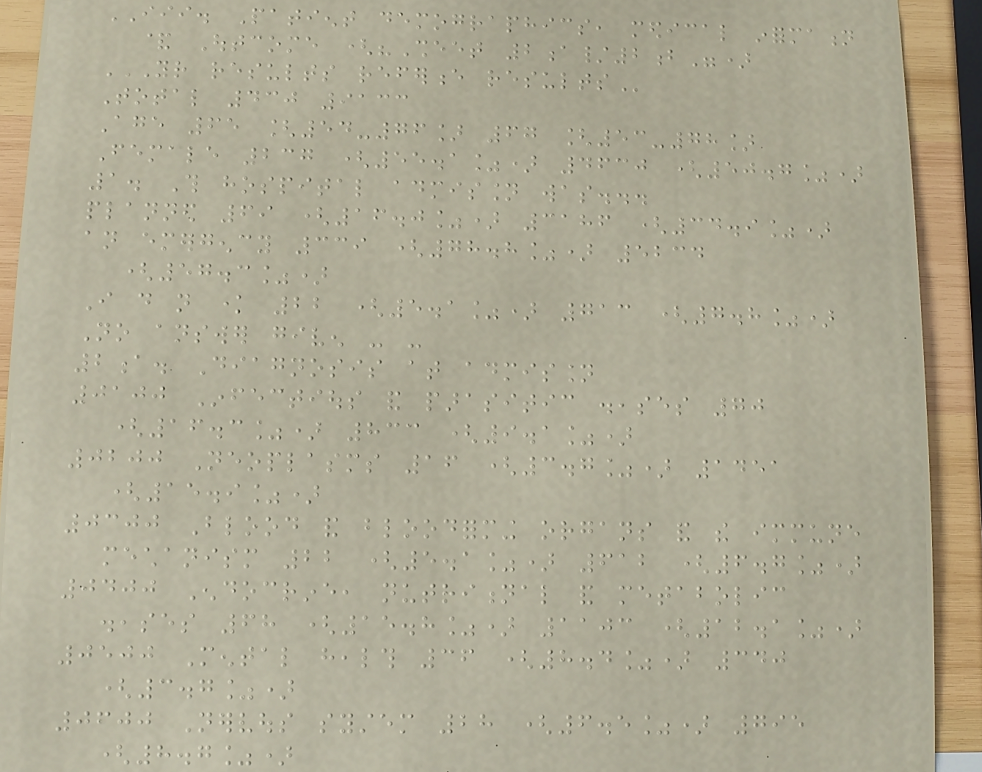III. Patient demographics, medical information
& Outcome ("Sheet 2a/2b")
YOUR RESULTS REFERENCE RESULTS
Total 430 9133
Age 65 [54-76] 67 [53-78]
Female 237 (55.1%) 4630 (50.7%)
1. This hospital admission was...
planned 69 (16.0%) 3186 (34.9%)
an emergency 339 (78.8%) 5234
(57.3%)
I do not know 22 (5.1%) 713 (7.8%)
No answer given - -
2a. Diagnosis at admission
0100 Infectious and parasitic diseases 70
(16.3%) 833 (9.1%)
0200 Neoplasms 16 (3.7%) 1451
(15.9%)
0300 Blood and bloodforming organs and the immune
mechanism 22 (5.1%) 612 (6.7%)
0400 Endocrine, nutritional and metabolic
diseases 68 (15.8%) 1103 (12.1%)
0500 Mental health 36 (8.4%) 340
(3.7%)
0600 Nervous system 28 (6.5%) 795
(8.7%)
